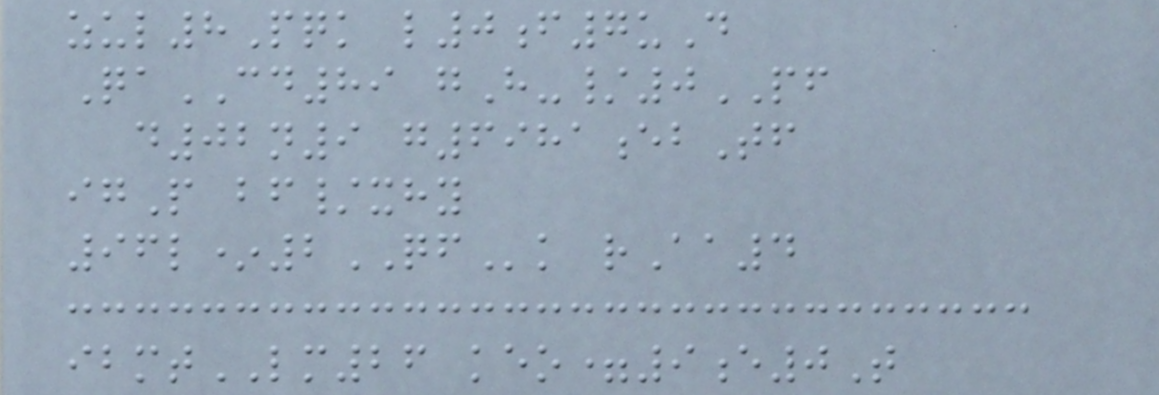zul8Pqk l0f7uD
QaCD89 gH-/0PF
d02n9 g6981ebTf
igP bf/xhy
96l*2QFk rAa4
ibmtLM26 keo=9e0T
